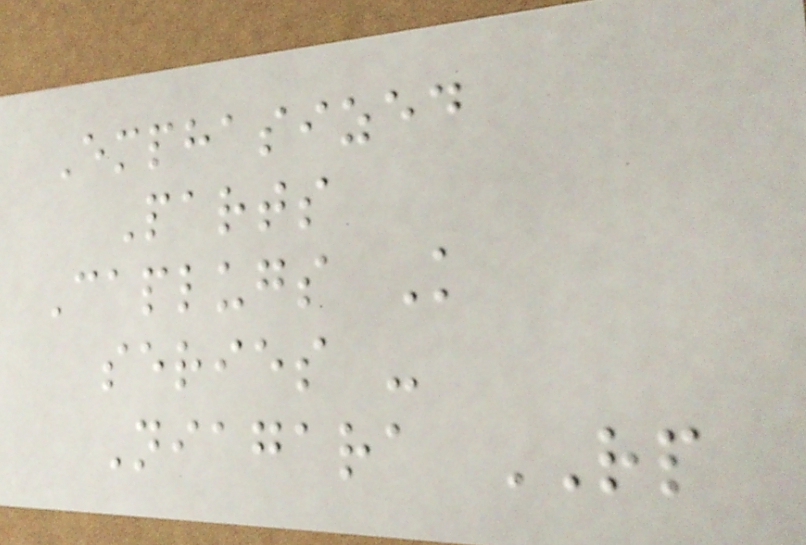Emphasized
Parts
Caplugs K
series -
Niagara RP
